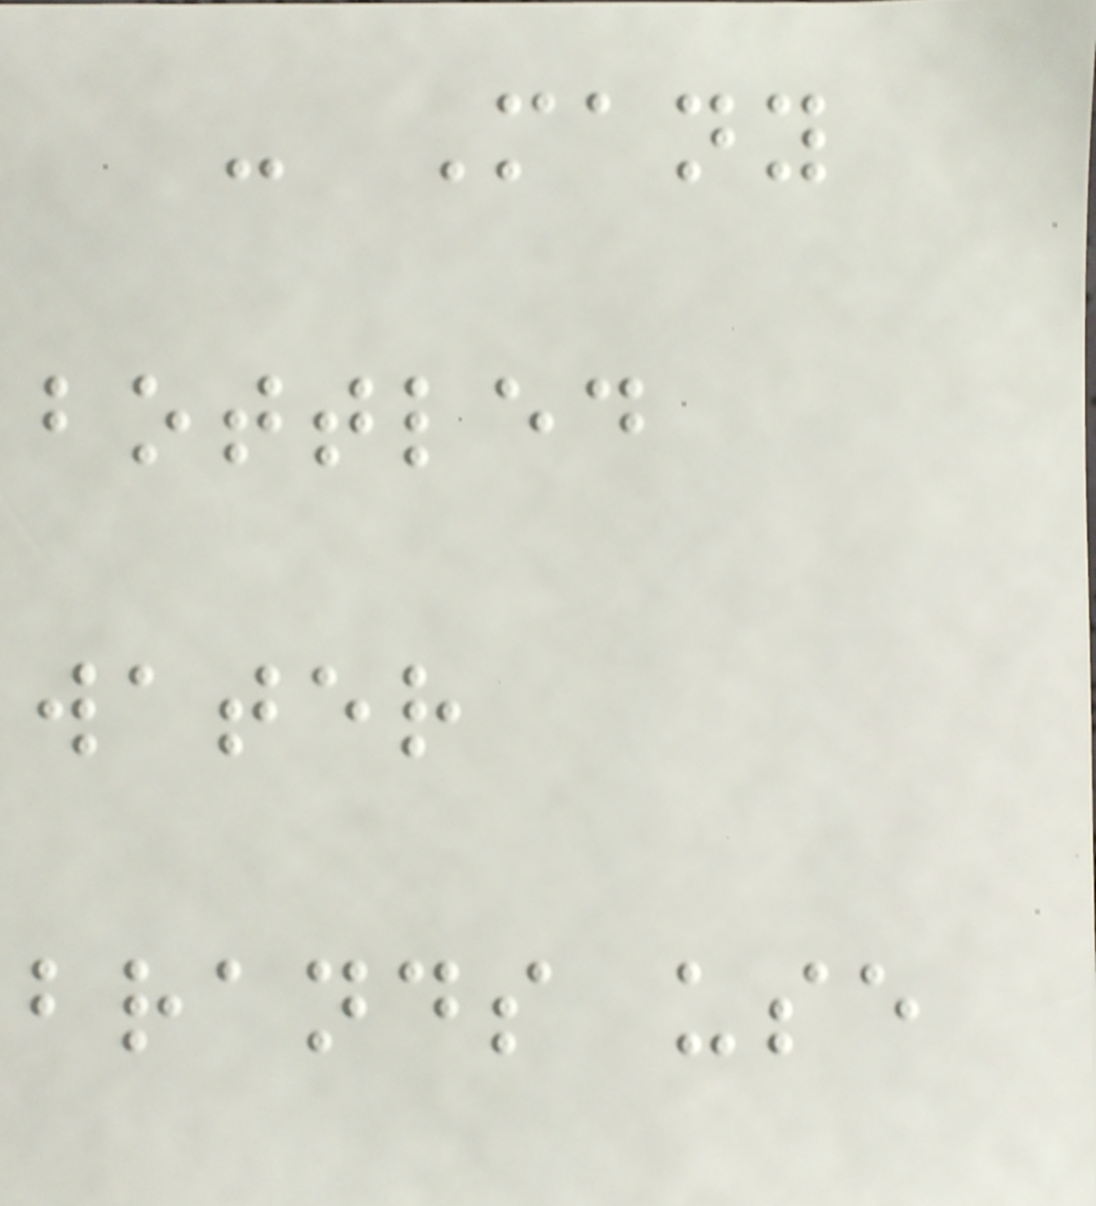- Many
bottled
water
brands use
